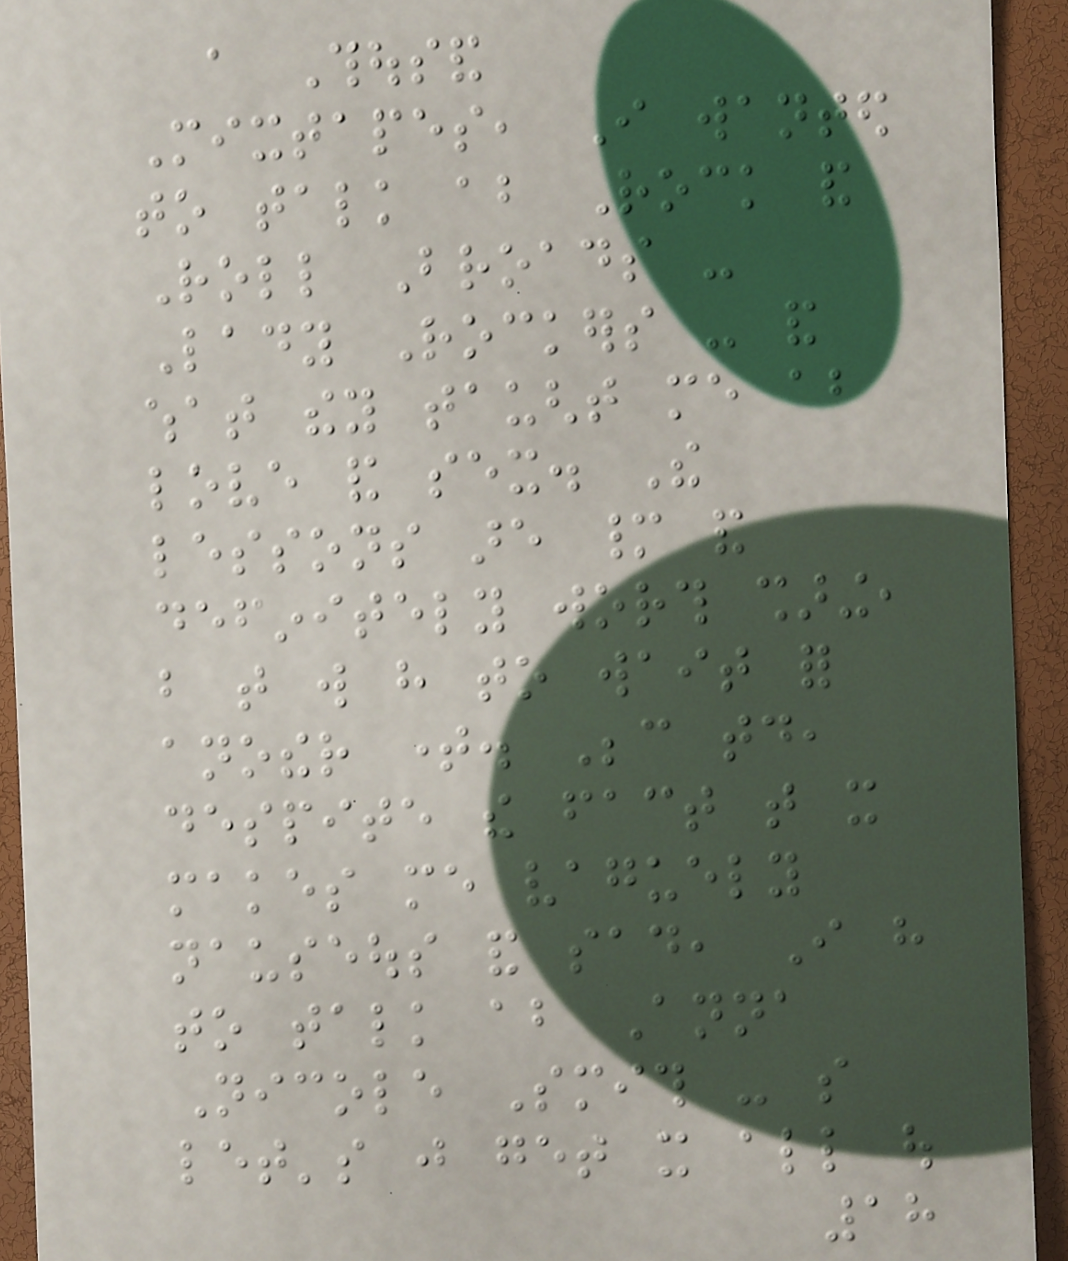a Thousand
Mixtapes, I wanted
to talk about Rock and
Roll Broads -
Lady Rockers - and
what they taught me about
love and sex. The
lessons are many and
definitely worth sharing,
but that will have to wait for
another time. Because today,
despite the fact that it
makes me vaguely
nauseous and sad, I have
to talk about Anna
Nicole Smith - so
let's just get it all out
18
